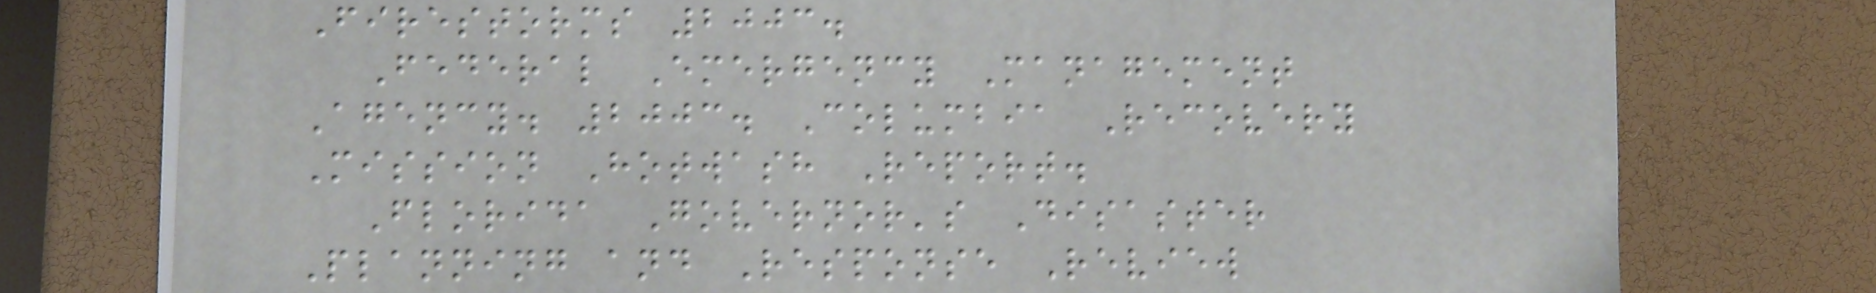Firestorms 2003.
Federal Emergency Management
Agency. 2003. Columbia Recovery
Mission Hotwash Report.
Florida Governor's Disaster
Planning and Response Review
